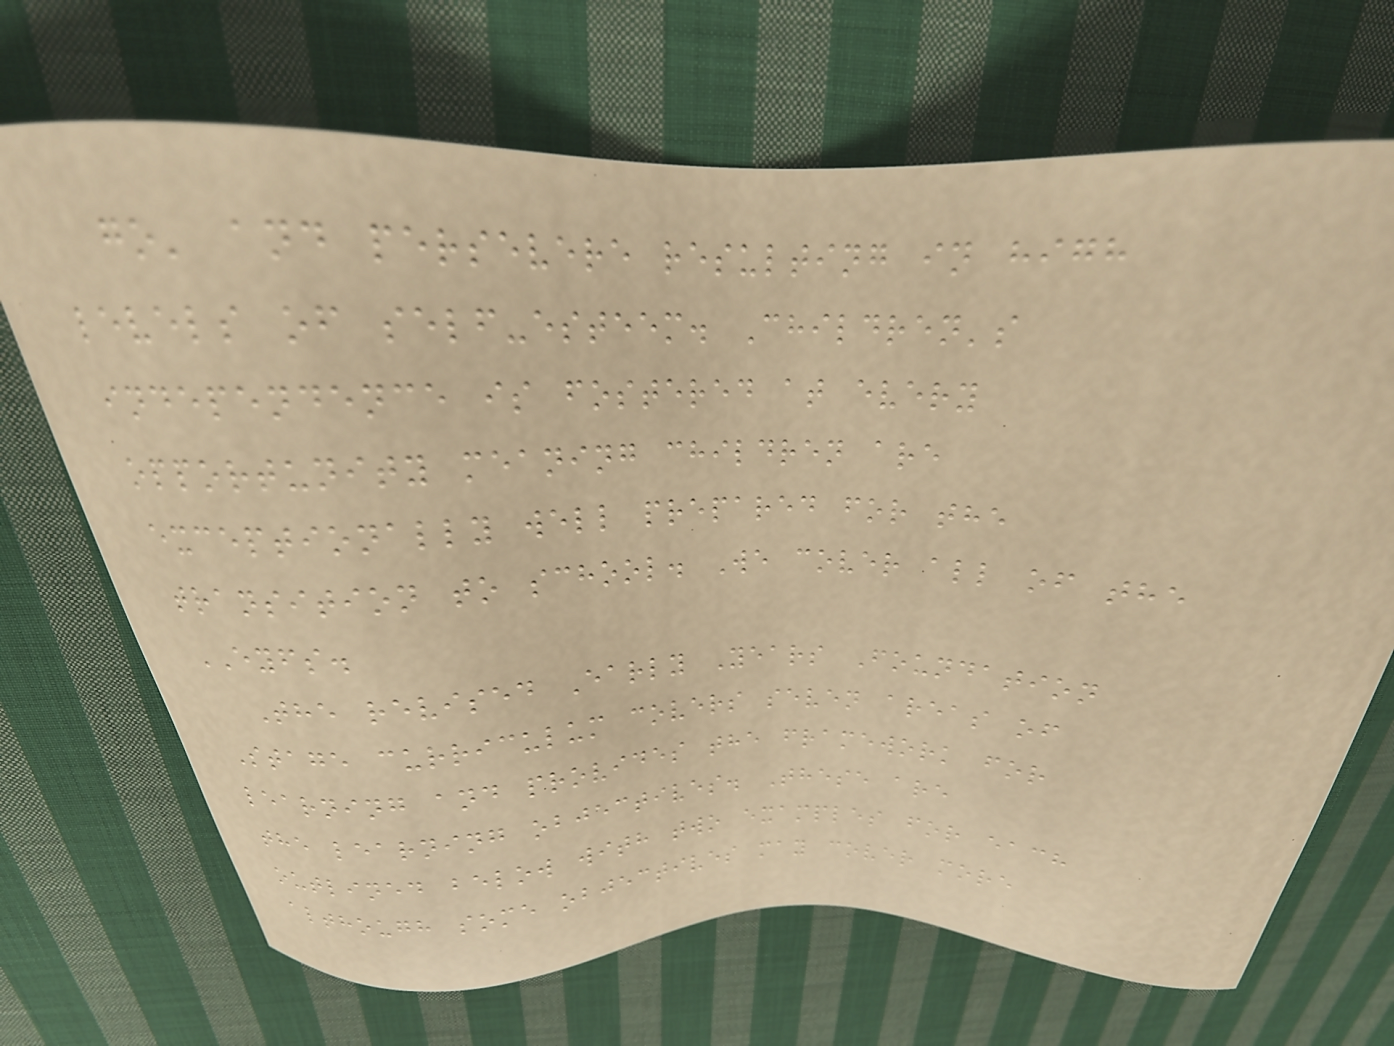go' and persevere resulting in high
levels of self-esteem. Children's
independence is fostered at every
opportunity meaning children are
exceptionally well prepared for the
transition to school. We cover all of the
EYFS.
The revised Early Years Foundation
Stage curriculum covers seven areas of
learning and provides the framework for
the learning objectives. These are
outlined below with two examples for each
although some objectives may cover more
